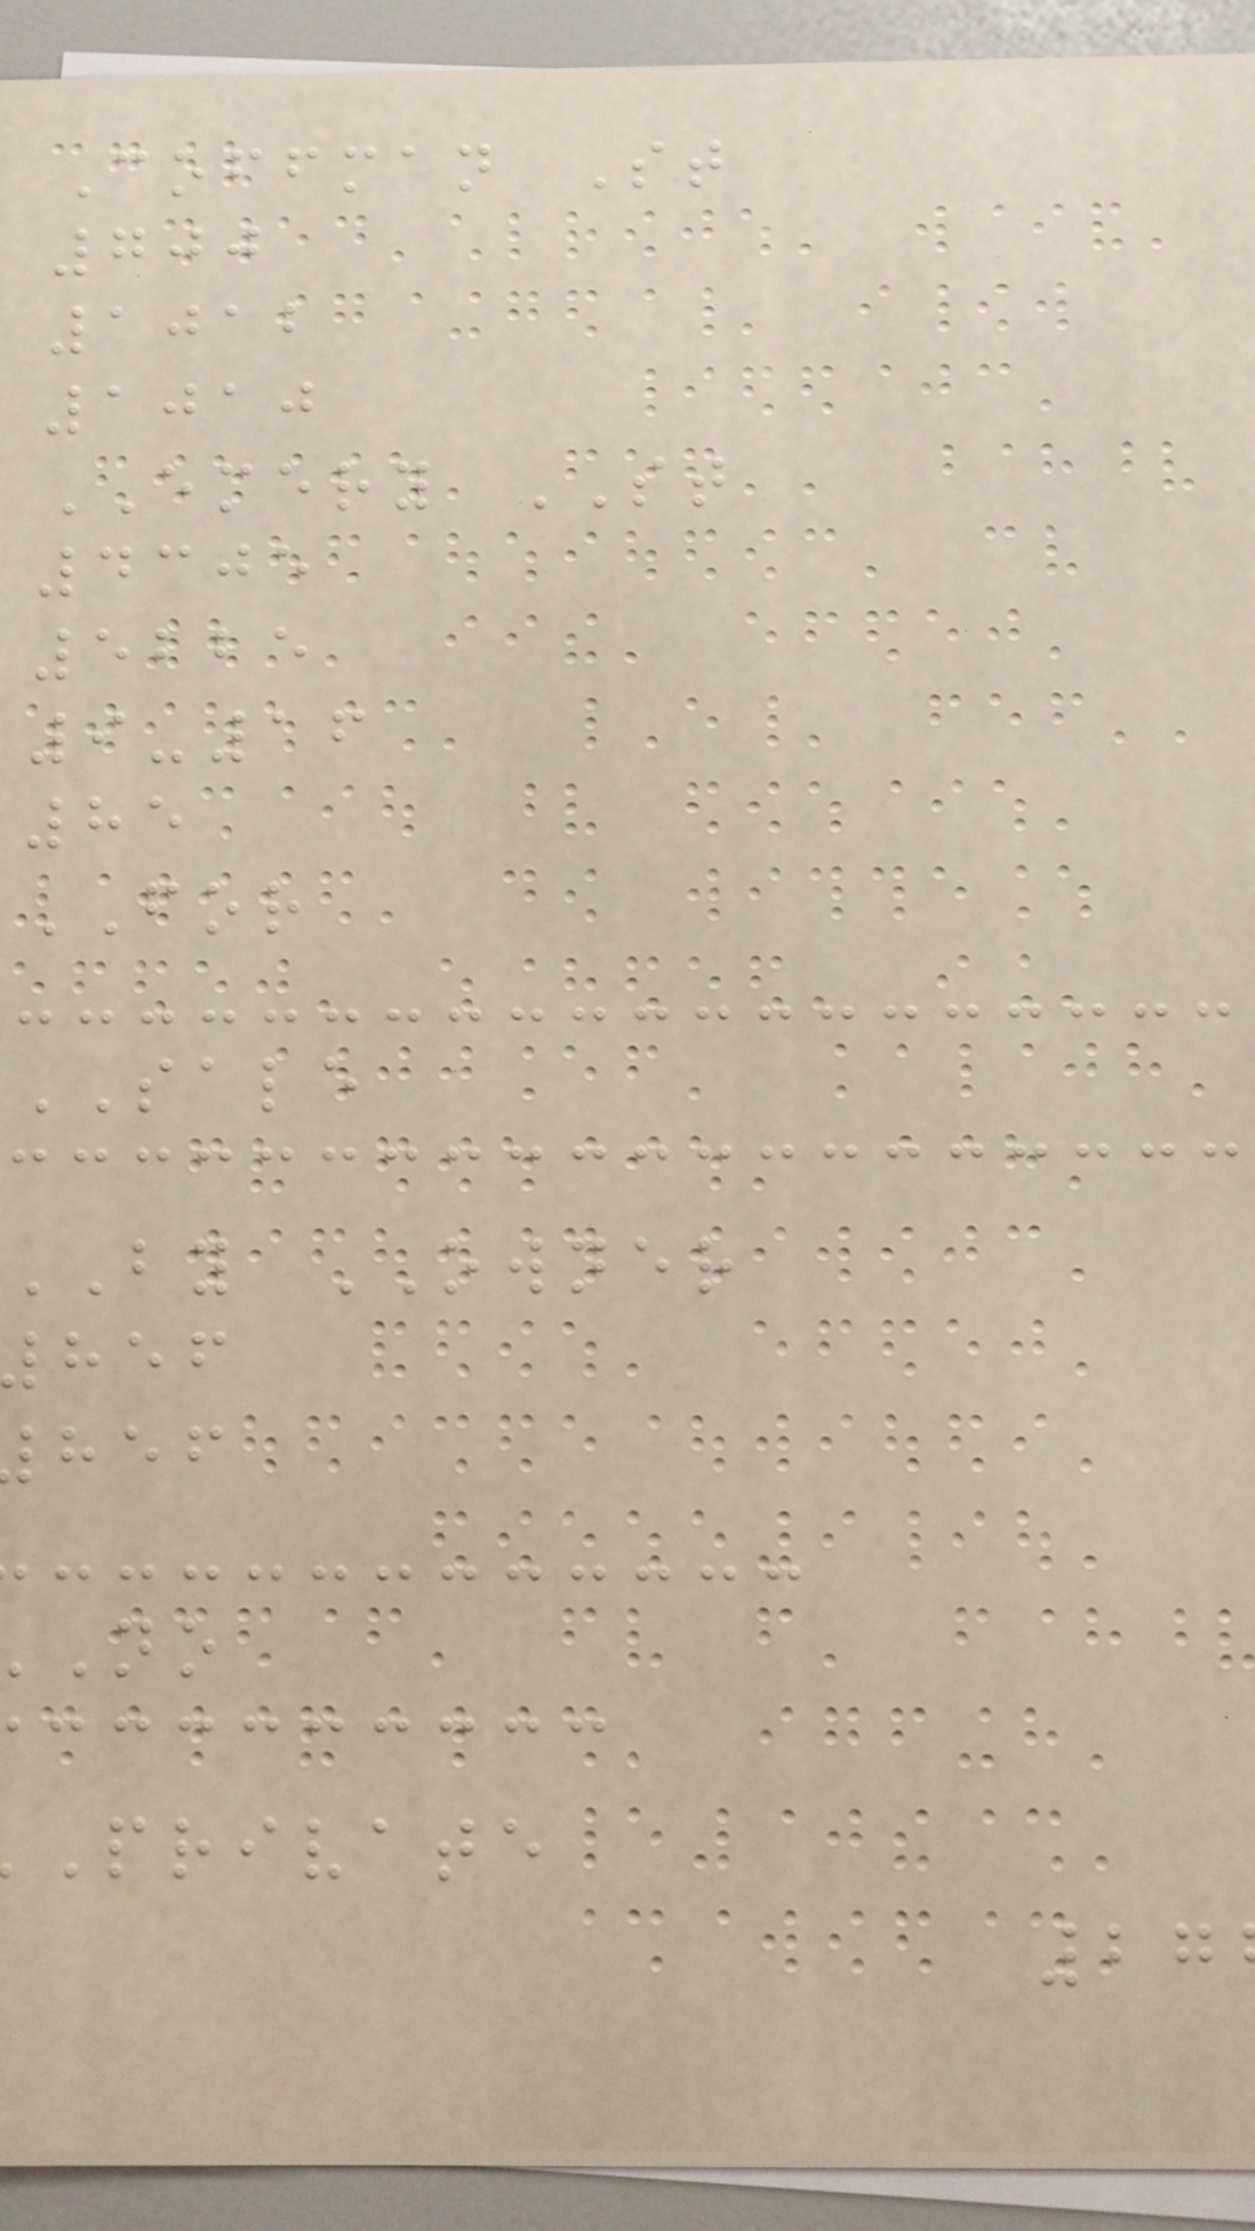Coffman St
700
1012
1010
EMERY ST
4305
5225
9-16
85
FOR
SALE
BY OWNER
private
